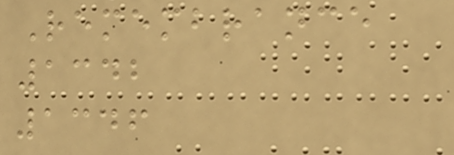Remembrance
1342
1346
